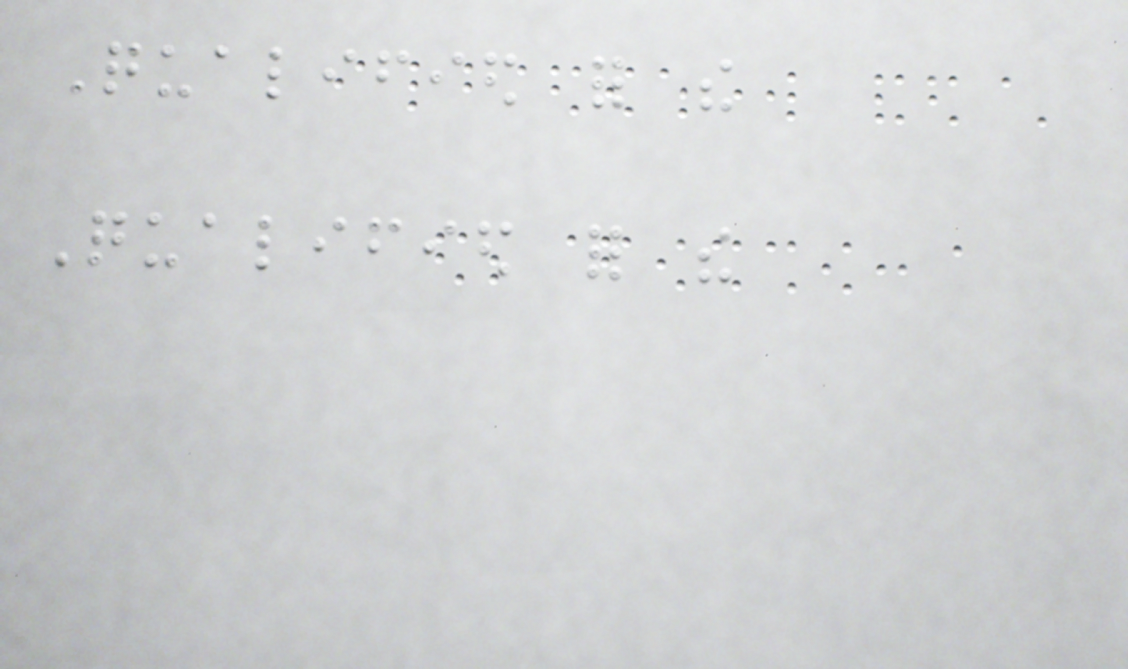Qualified for the
Qualified for the
